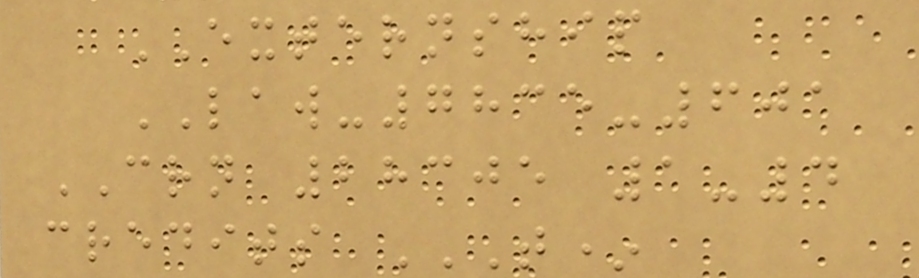EXTERNSHIP
LAW-7835-601
CRN 28305 1-4
credits T*
